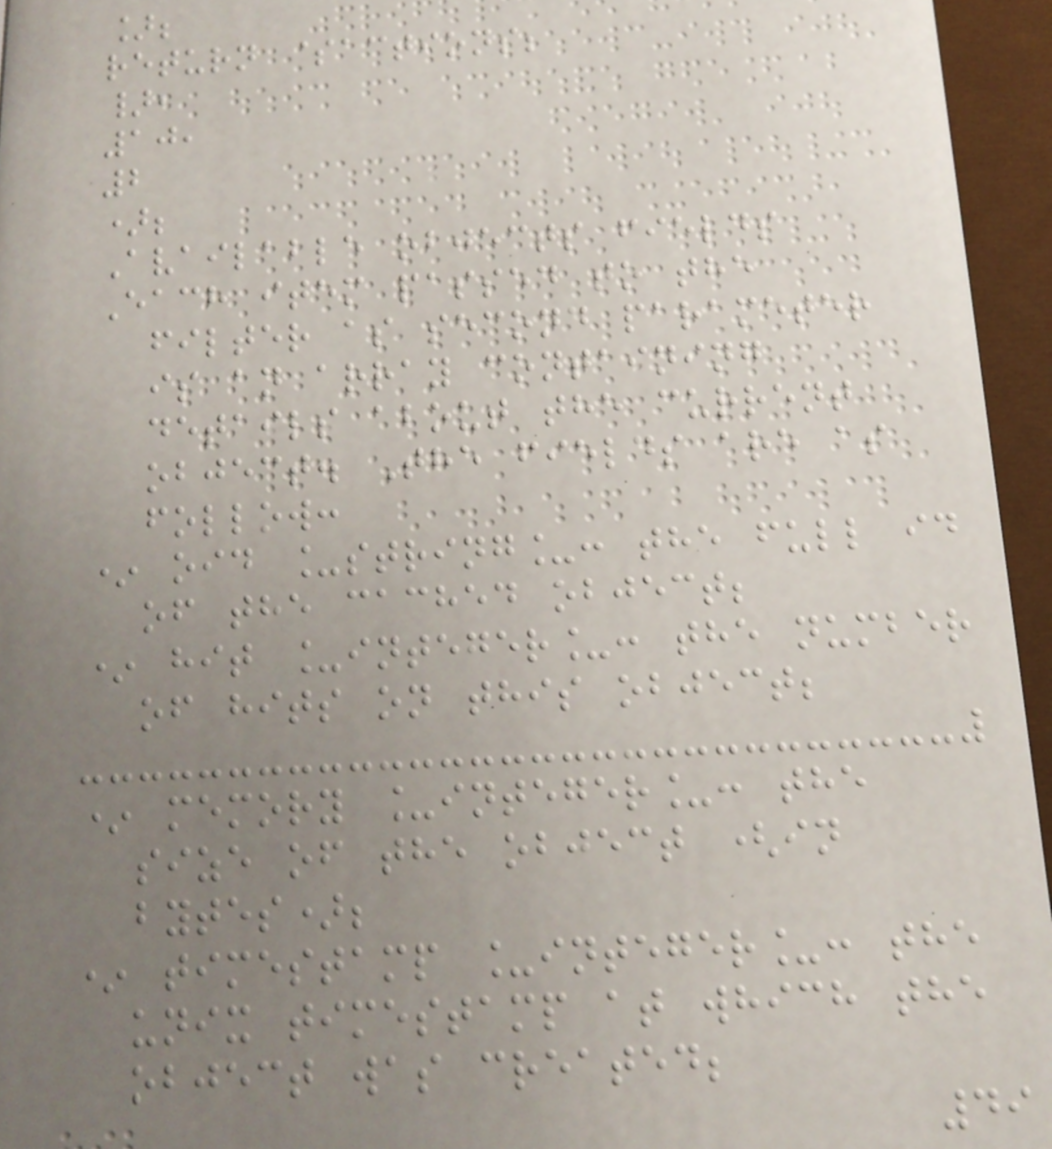];
return $actions;
},
10,
2
);
Available objects fields
Each item passed to the
filter as second parameter
is an array containing
details about the current
object. The fields are as
follow:
* oid _string_: the full id
of the cached object;
* hit _integer_: the number
of hits on this object;
* memory _integer_: the
size of the object (in
bytes);
* timestamp _integer_: the
unix timestamp at which the
object was created;
49
